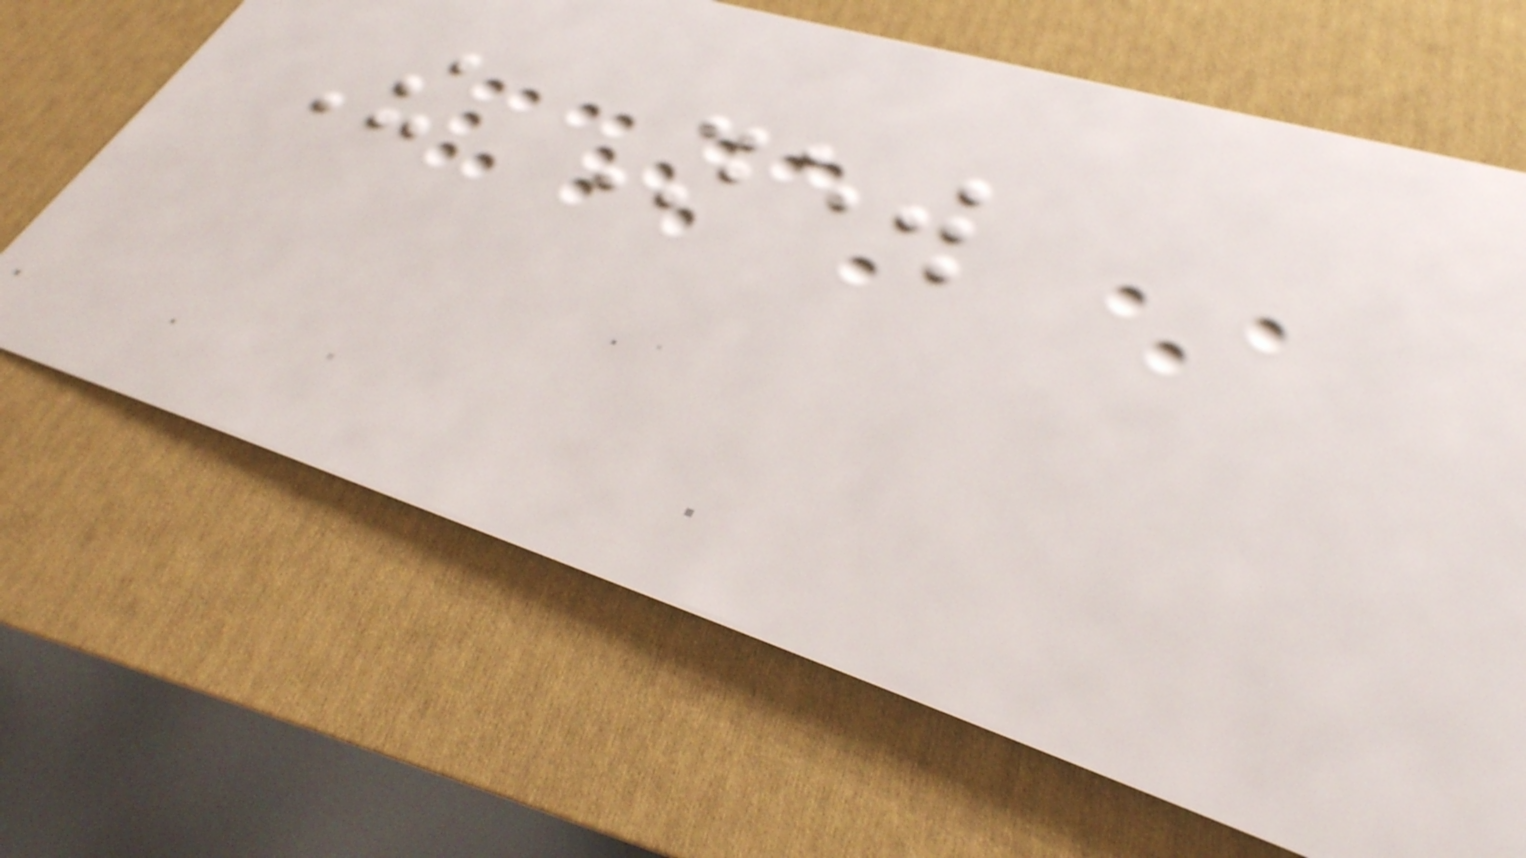The New
